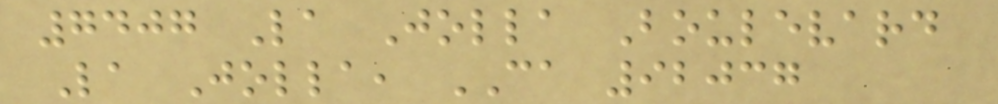7407 La Jolla Boulevard
La Jolla, CA 92037
